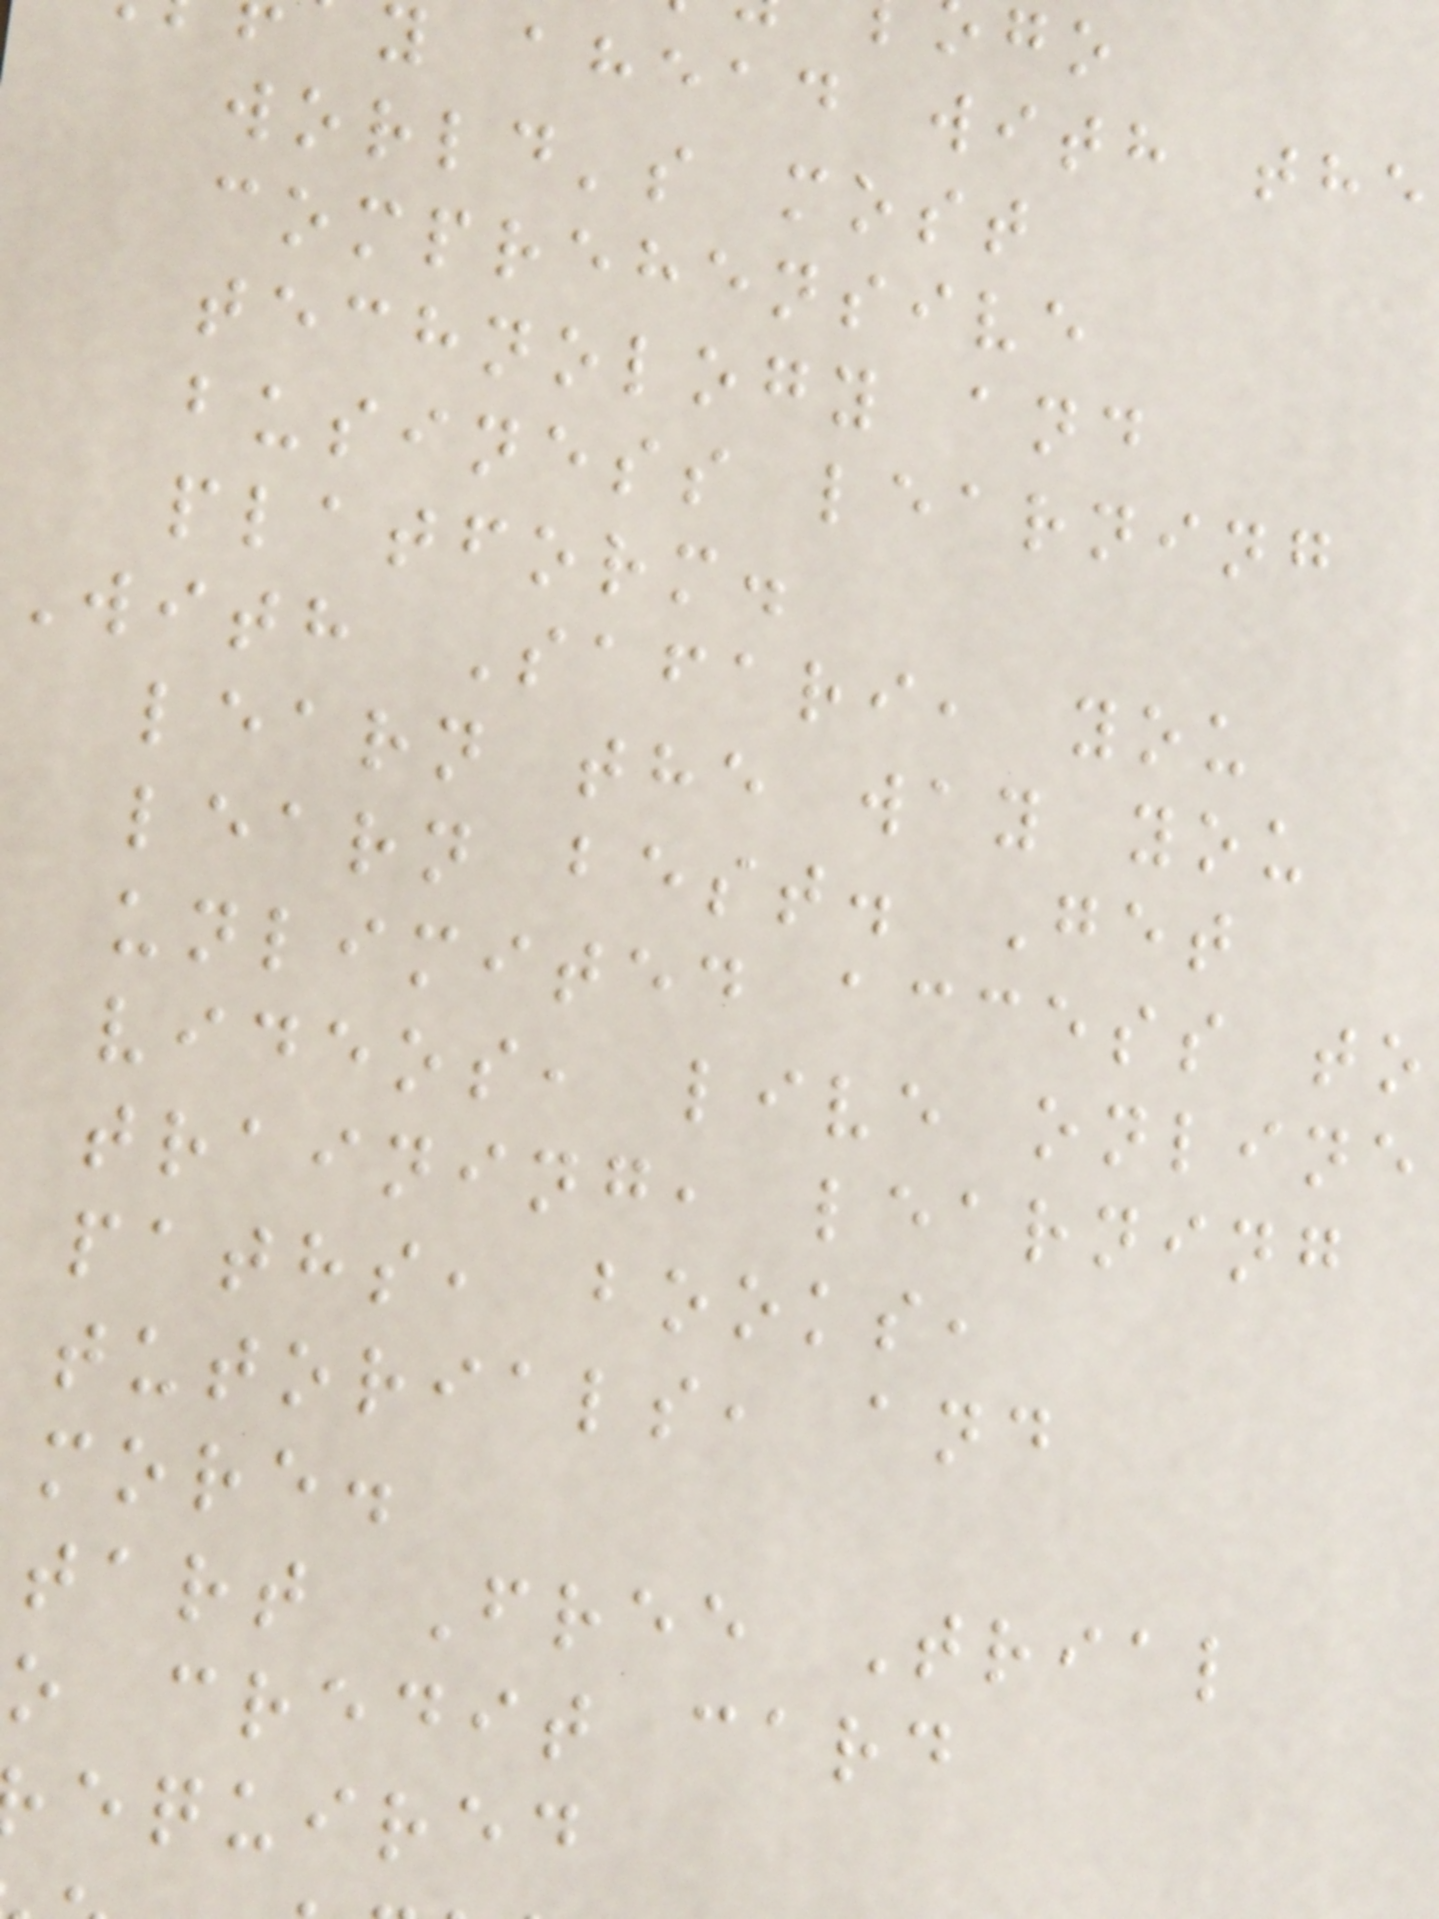y ahead with the
world's most
comprehensive
technology and
business learning
platform.
With Safari, you
learn the way you
learn best. Get
unlimited access to
videos, live online
training, learning
paths, books,
tutorials, and
more.
tart Free Trial
o credit card
equired
